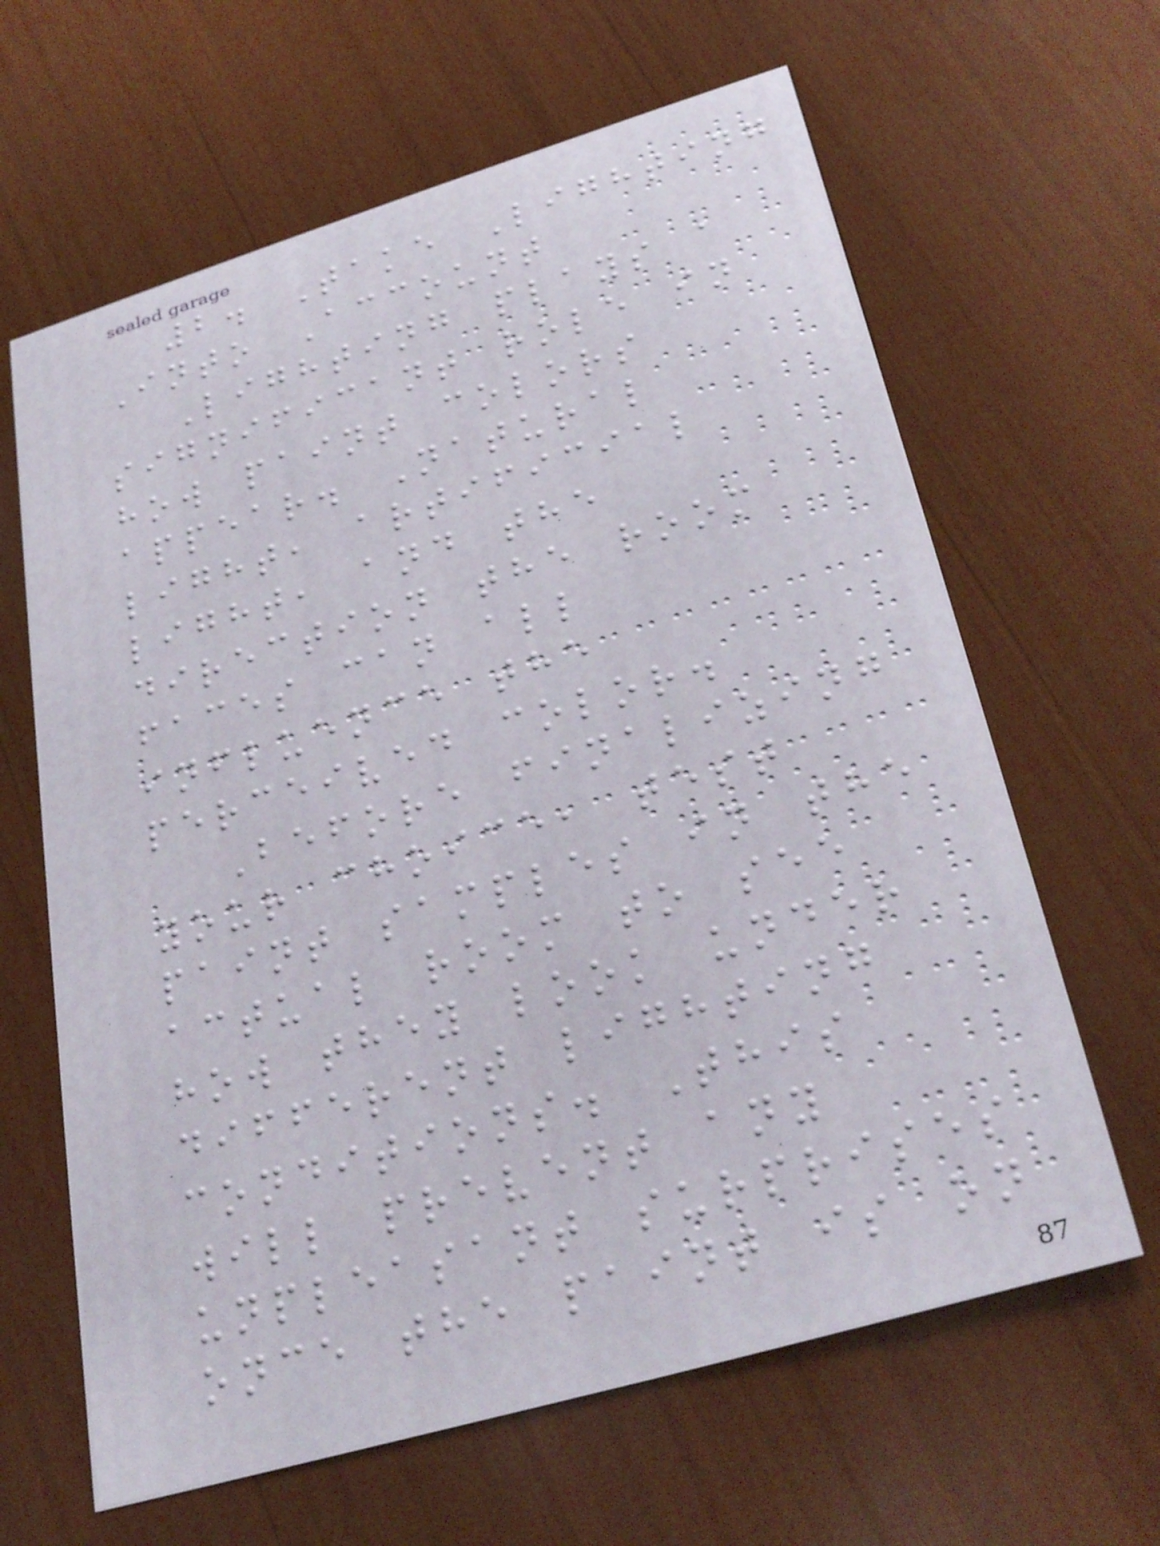2. Take Lighting
Into Account
Lighting plays a
significant role in
how paint colors
appear. Natural
light, artificial
light, and the
direction the room
faces can all
influence the
perceived color.
Before finalizing
your choice, test
paint samples in the
actual room to see
how they look under
different lighting
conditions. This
will prevent any
unpleasant surprises
once the paint is on
